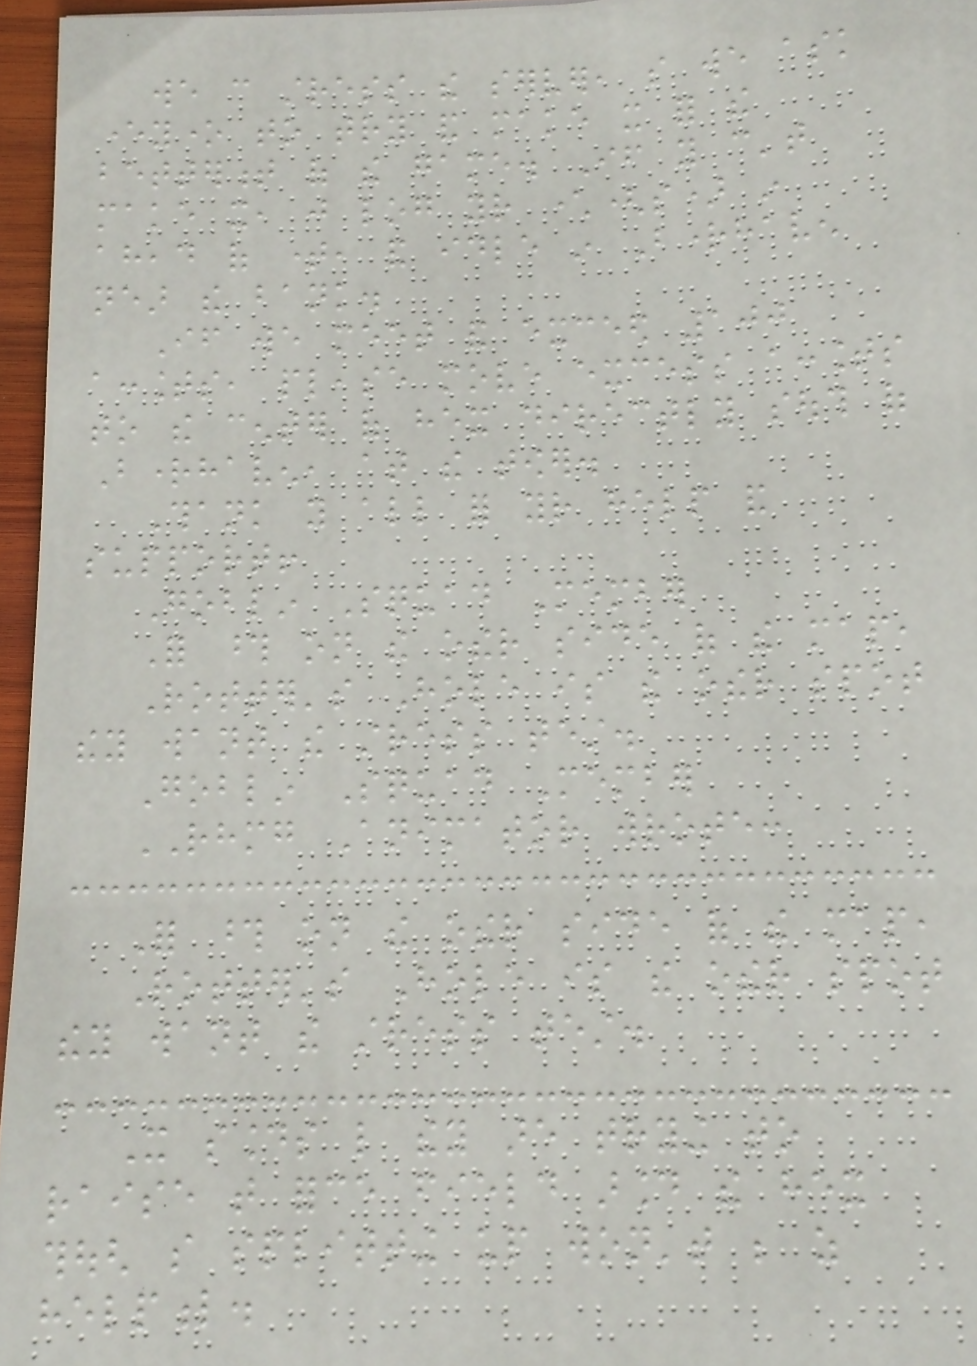we can stress the server, so we ask
everyone to try and make it for the
betterment of the game. If you can't
make it, just log your character(s) in
ahead of time, and idle in Brighthaven
near the bank.
If we meet and exceed 100
accounts, please move excess accounts
to the center of hex directly south of
Brighthaven, at the tower.
Thank you all for your help and
support!
Goblin Squad Member
For those on the other side of the map,
Rotter's Hole is the other spot
they want the stress test.
Goblin Squad Member
RHMG Animator wrote:
For those on the other side of the map,
Rotter's Hole is the other spot
they want the stress test.
It sounds like they are trying to
raise that force field around the hex
though so splitting up won't be as
helpful.
